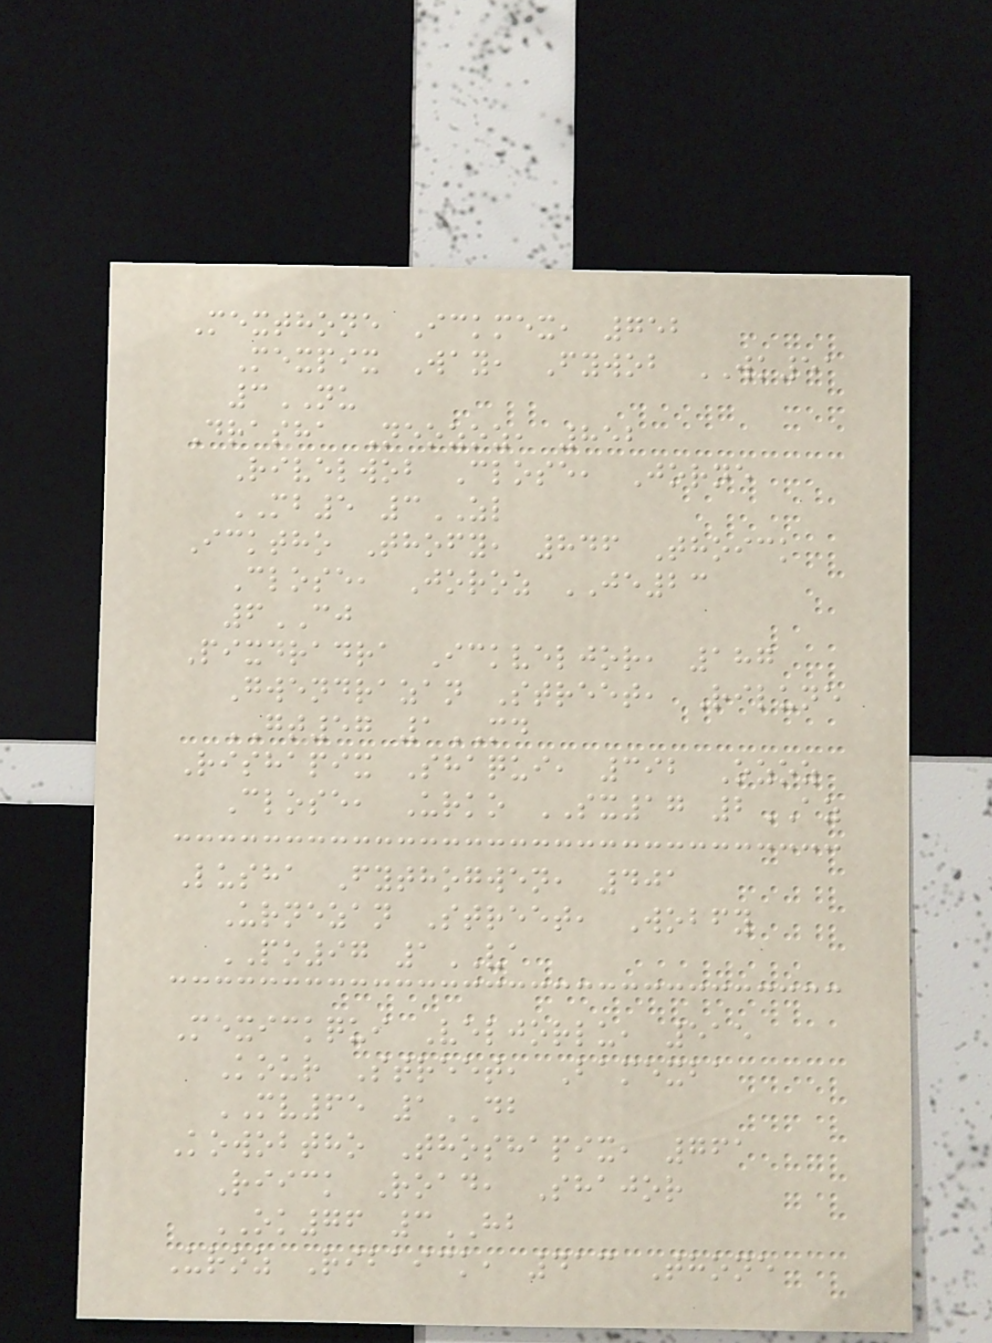Mexthone Ickmex, 752
Mexpix Way, Fywob WK51
3NU
Drasha Neozoz, 852
Rivelwob Close, Jorne
MB5 3ZL
Icktho Thofy, 846 Thoick
Close, Joroz JE23
6CJ
Pixdradra Ickveljor, 187
Gwendrazan Street, Rilune
GT57 1MD
Rishapix Shaqui, 392 Ozoz
Close, Urko SX17 2AZ
Lusha Fythogwen, 401
Urnezan Street, Wobfy
PO97 1VA
Mexickqui Veljorlu, 515
Kour Street, Bamexba
MV65 1DB
Kowobtho Thoshapix, 761
Riick Road, Shajor
OK76 3HB
Uroz Ribaick, 413 Thone
